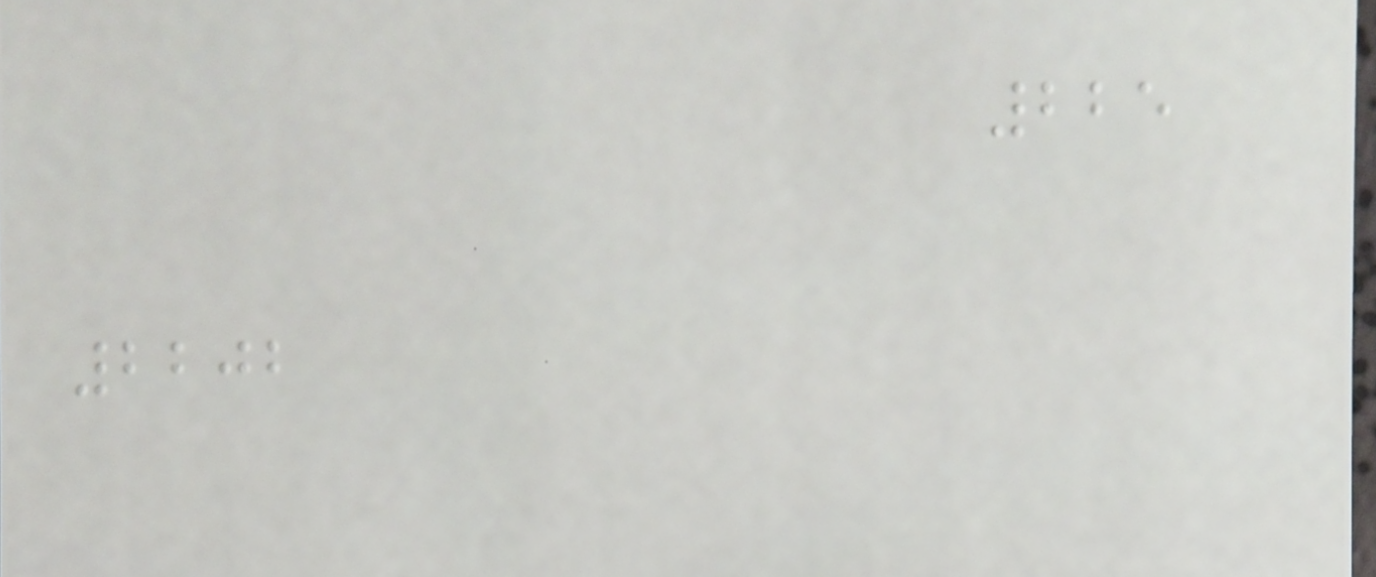225
2202
